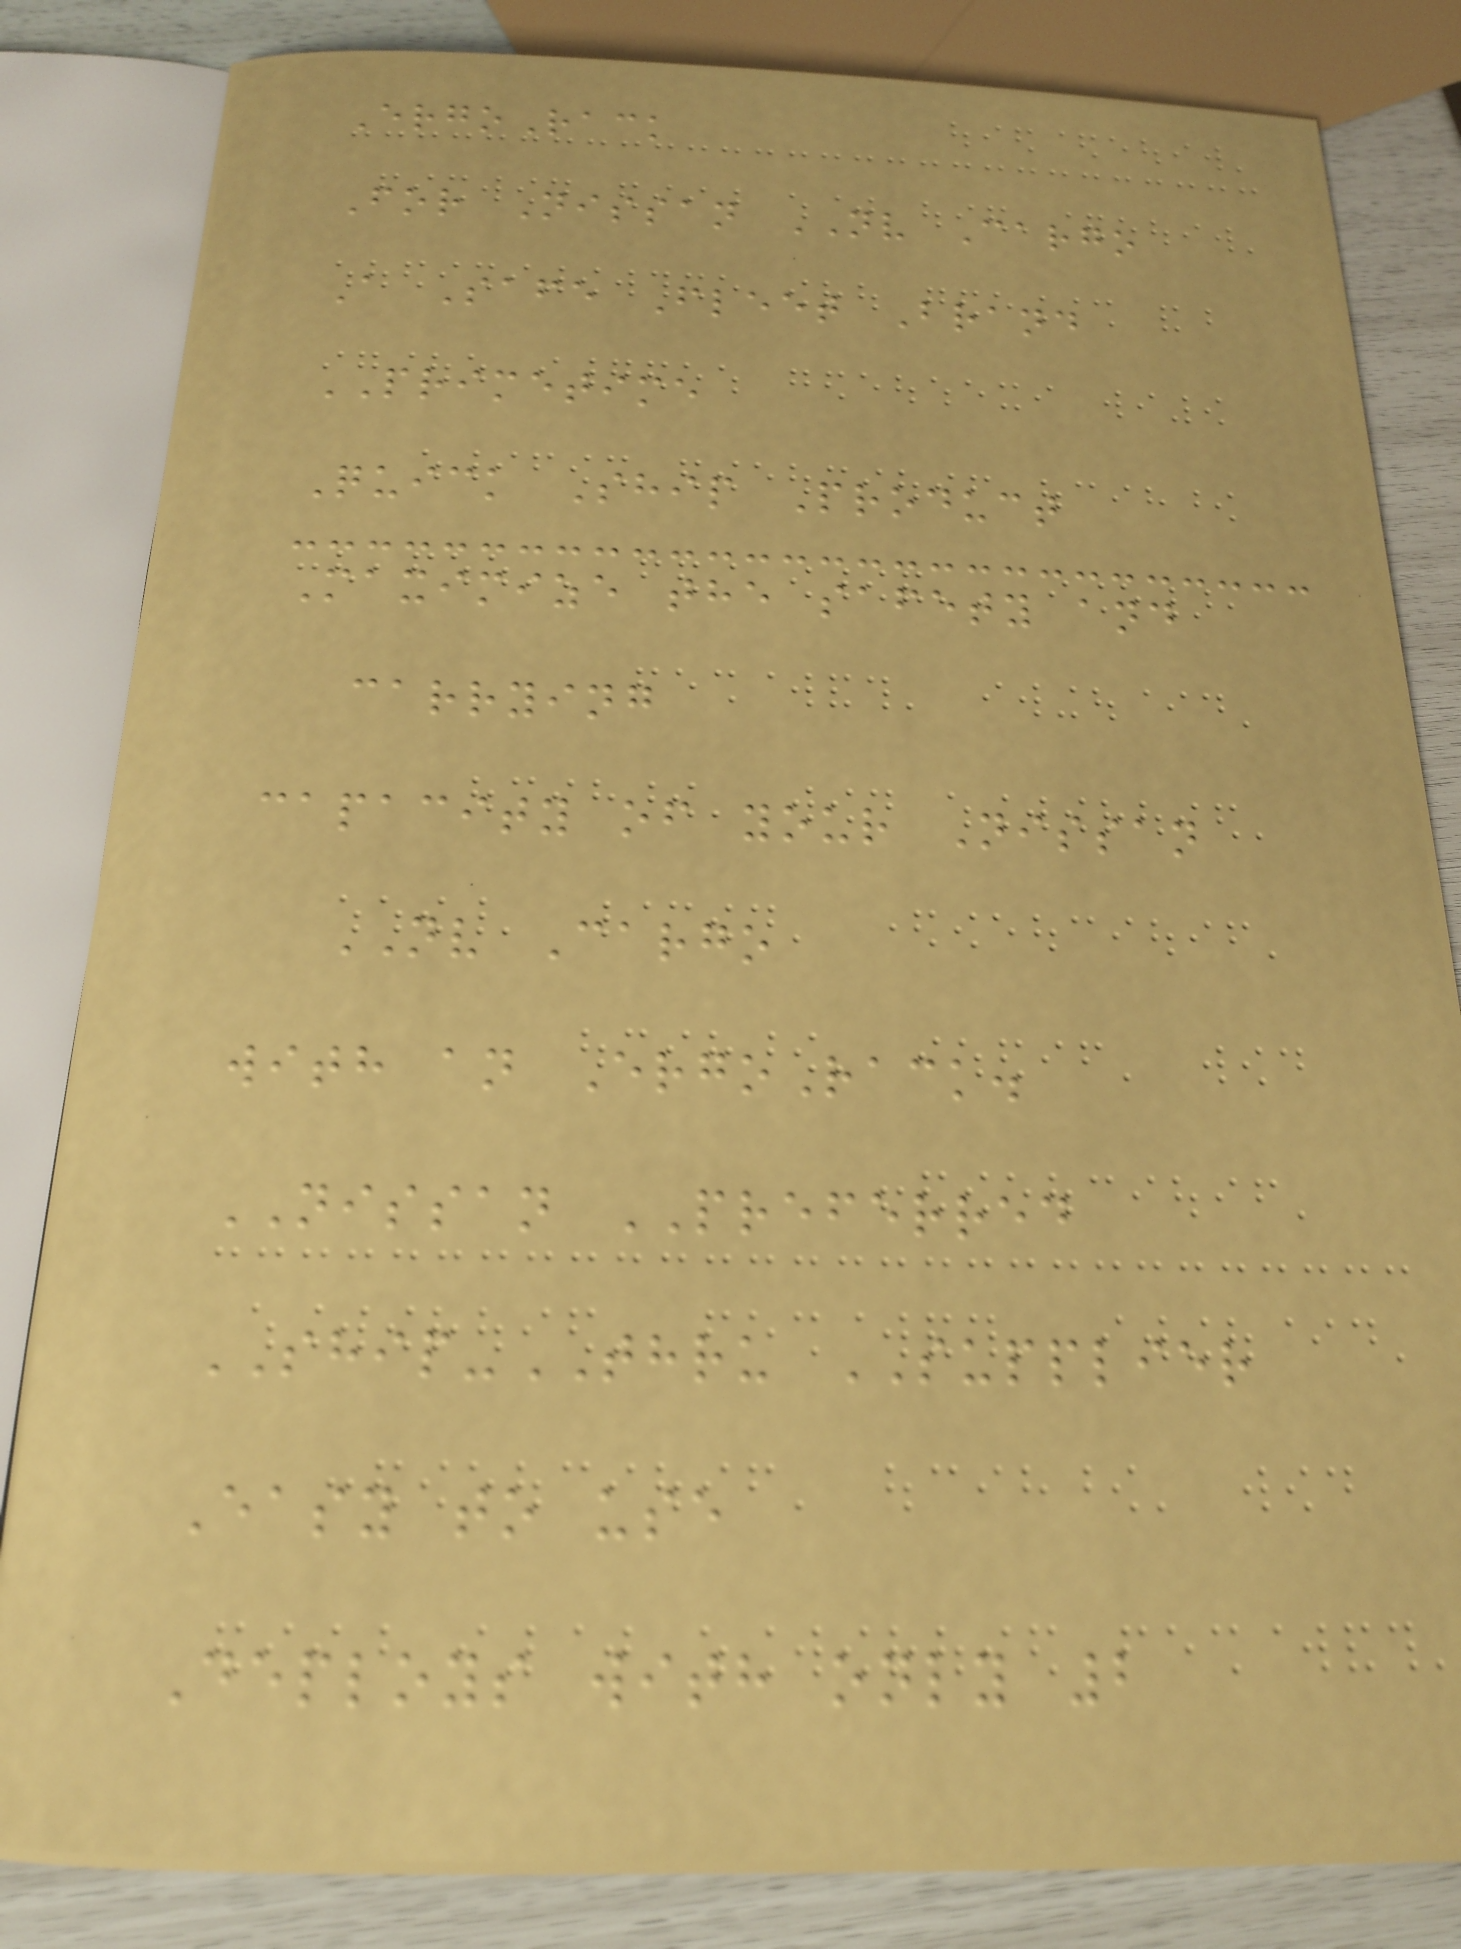ErgoRack
For Nissan NV Cargo
A Safe Fleet Brand
PRIMETIME
Quick Ship Product
Maximize the safety and
carrying
capacity of your Nissan
NV Cargo
with an ErgoRack.
NISSAN PREFERRED
SHIP-THRU SUPPLIER
Easy to use
Deploys with only 2
